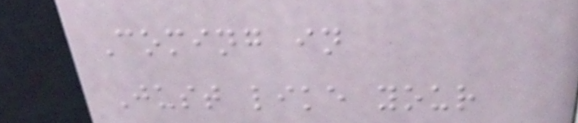Coming in
Just like your
